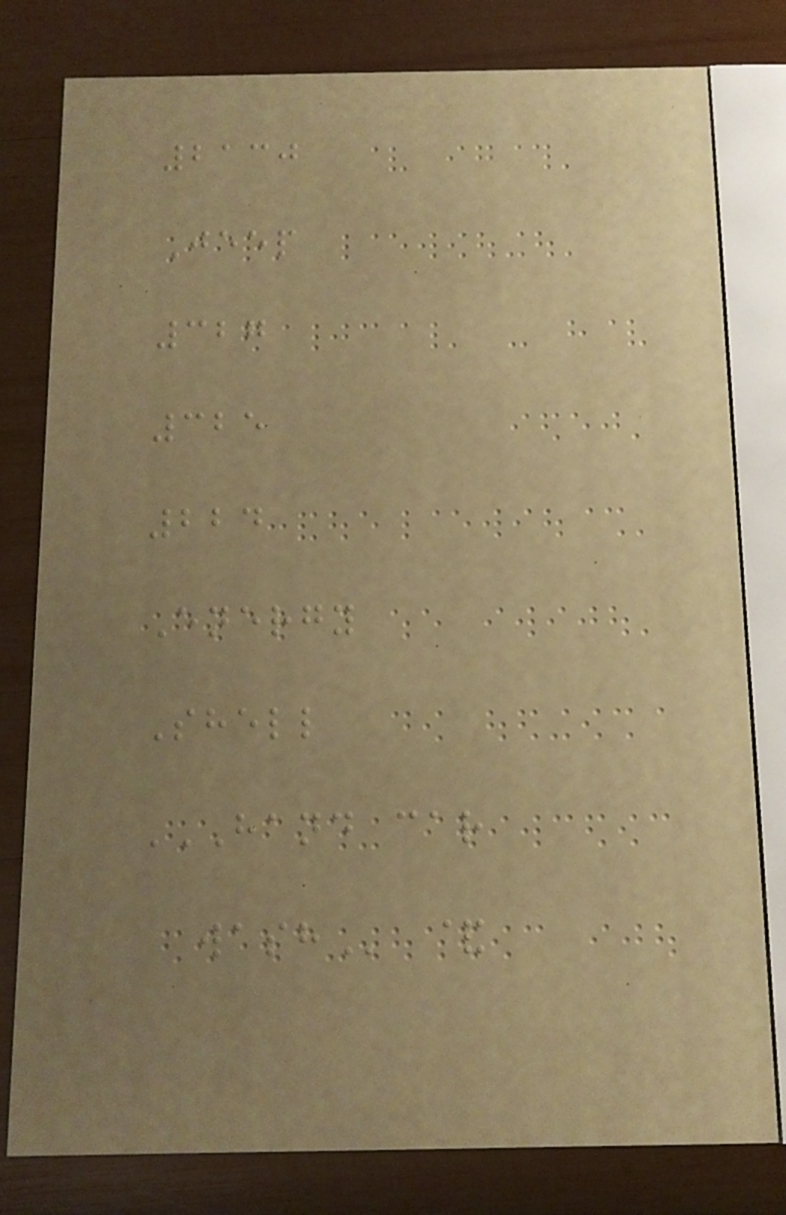2130
Jeep
327
325
224
Energy
Shell
HAND CAR
WASH &
